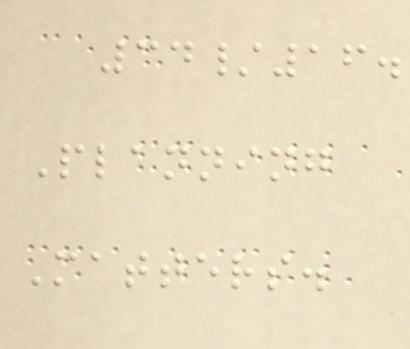34/16.
Planning
Matters.
